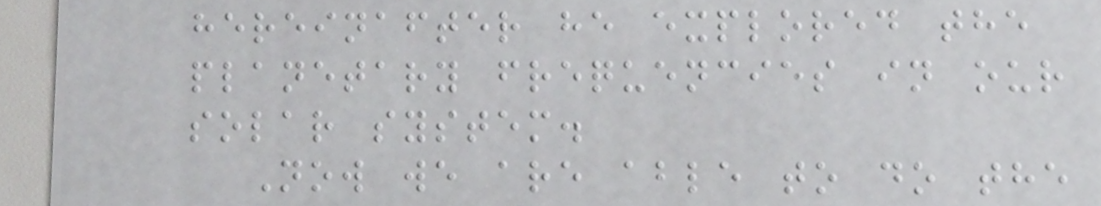hereinafter he explored the
planetary frequencies in our
solar system.
Now we are able to do the
